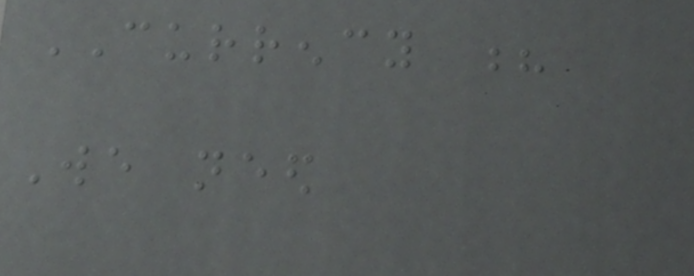CURRENCY ?
We need
